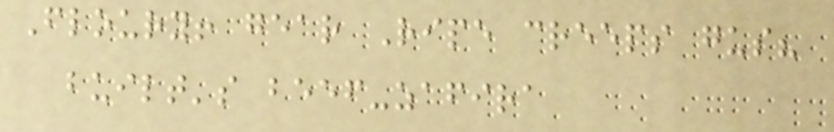Floury! gear Ripe creeps gus?
built's beef-zafira
